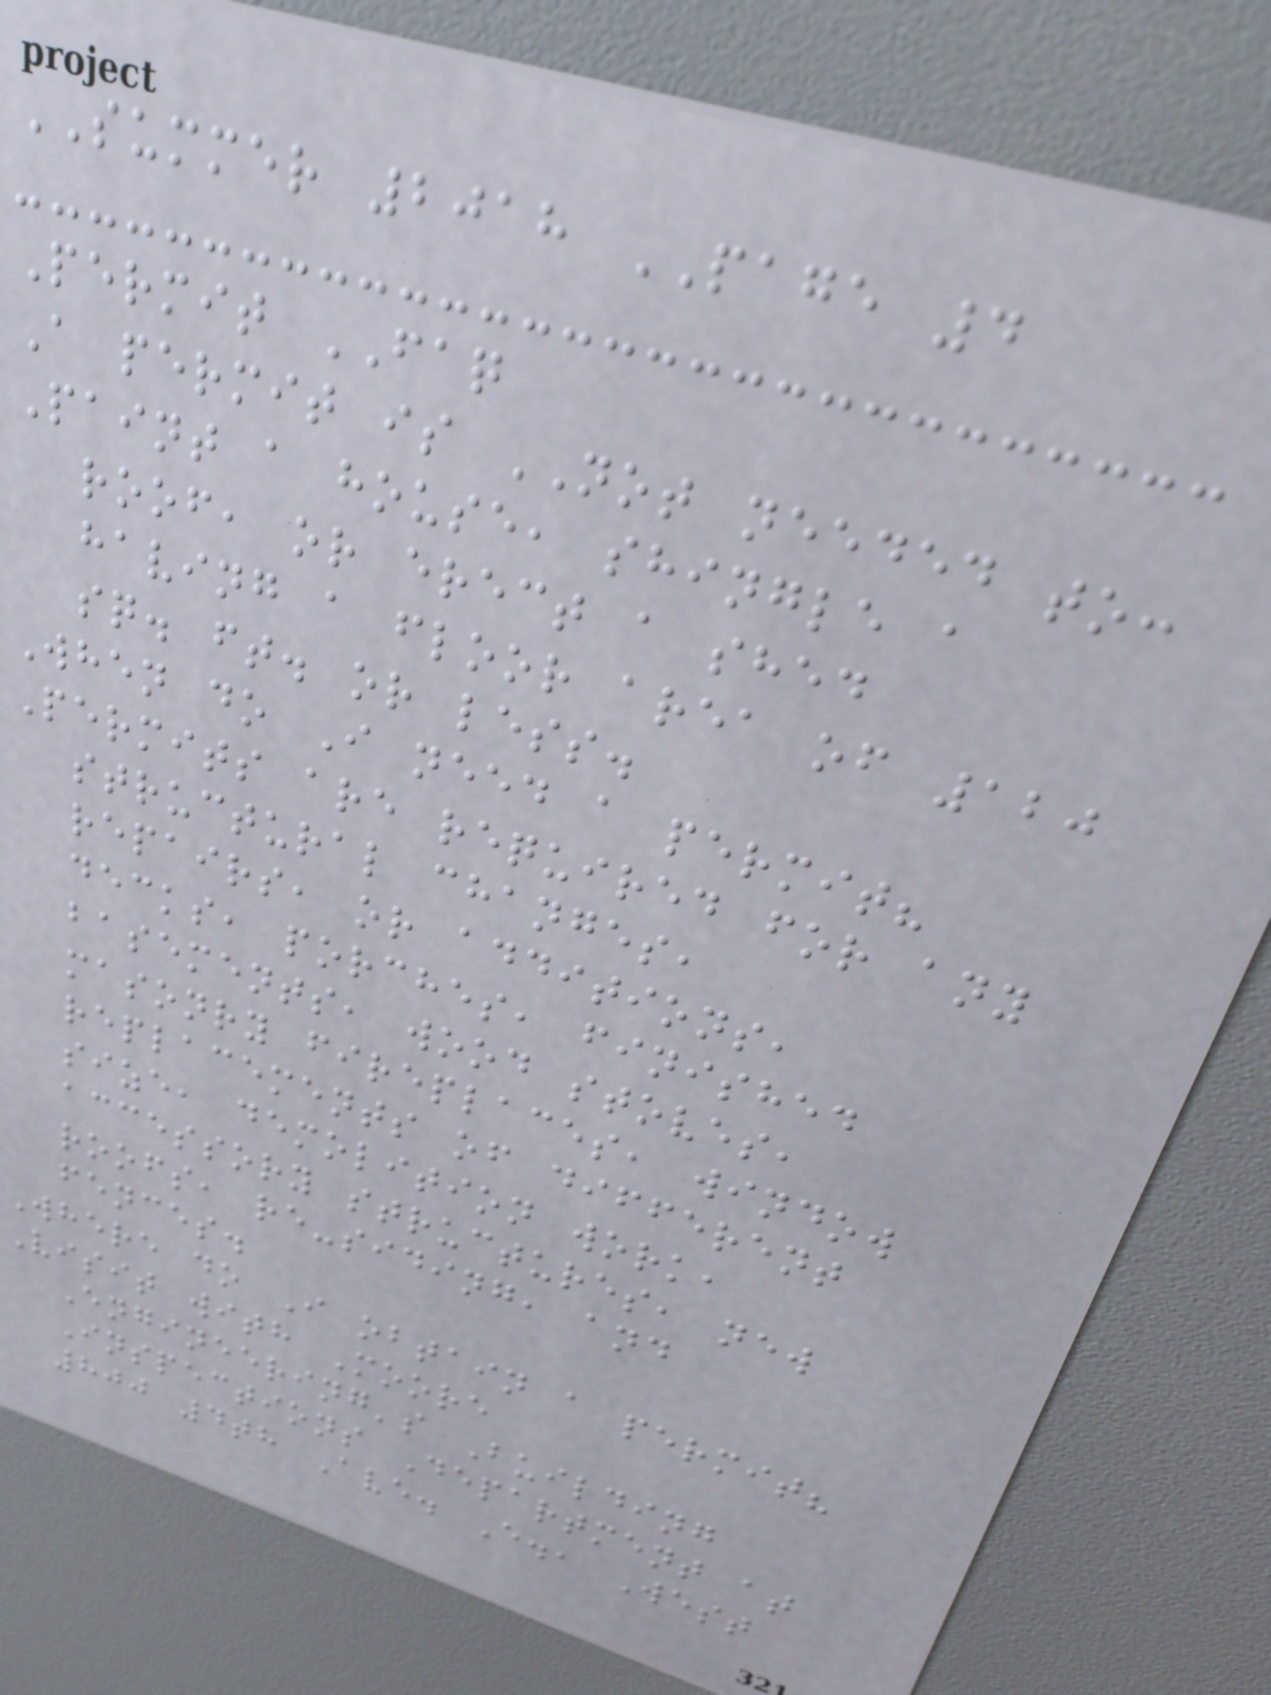SUMMER 2018 PAGE 4
Permit FAQ
A permit is NOT needed to:
Paint a house, shingle a
roof, or erect a shed
having a floor area of 120
sq. ft. or less.
When do I need a permit?
Permits are required for any
structural changes,
repairs, or additions,
decks, porches, finished
basements, wood stoves,
masonry fireplaces, window
replacements of different
size, demolition work,
accessory structures, new
roofs, re-siding, and
fences.
Where do I obtain a permit?
Visit with Moore
Engineering's Building
Inspections Department at
800 4th Ave. E., West
